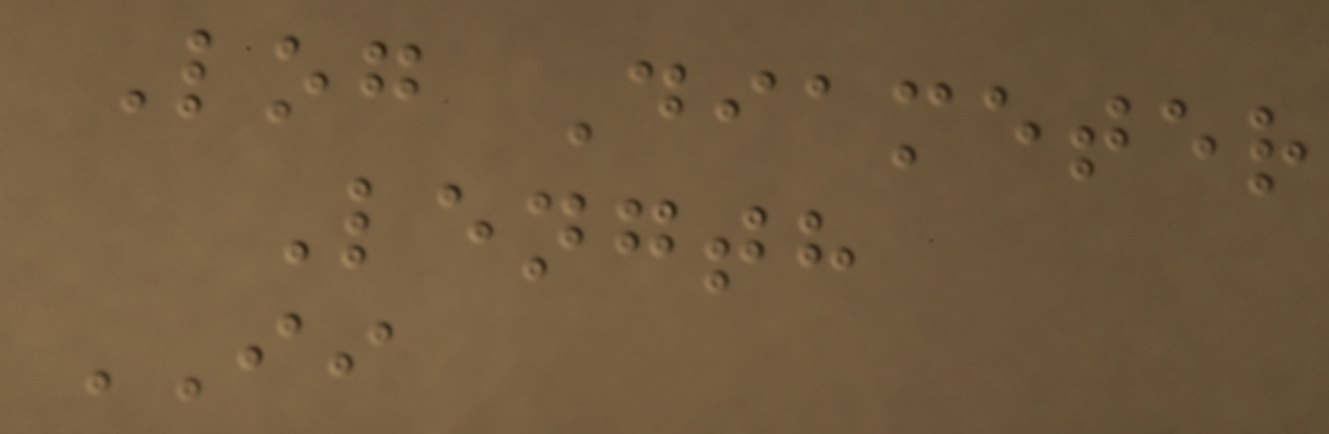Log Diameter
Length
II
